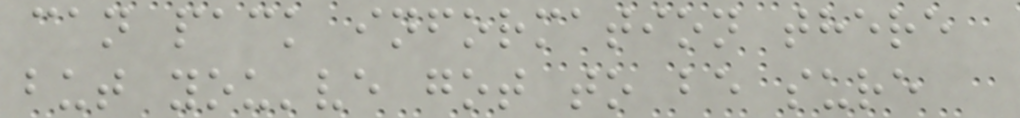can pack information there
but you've got to be sure
